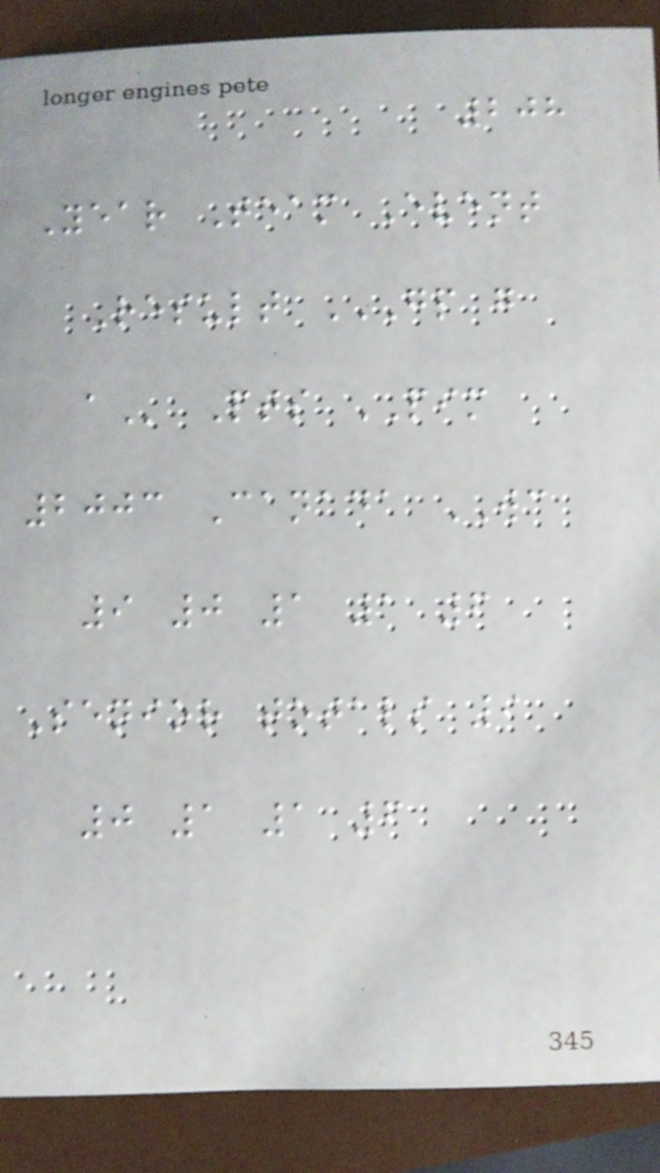208
Year Team Event
Result GP G
A Pts PIM
2003 Canada WC
9 0 1 1 6
Senior totals 9
0 1 1 6
